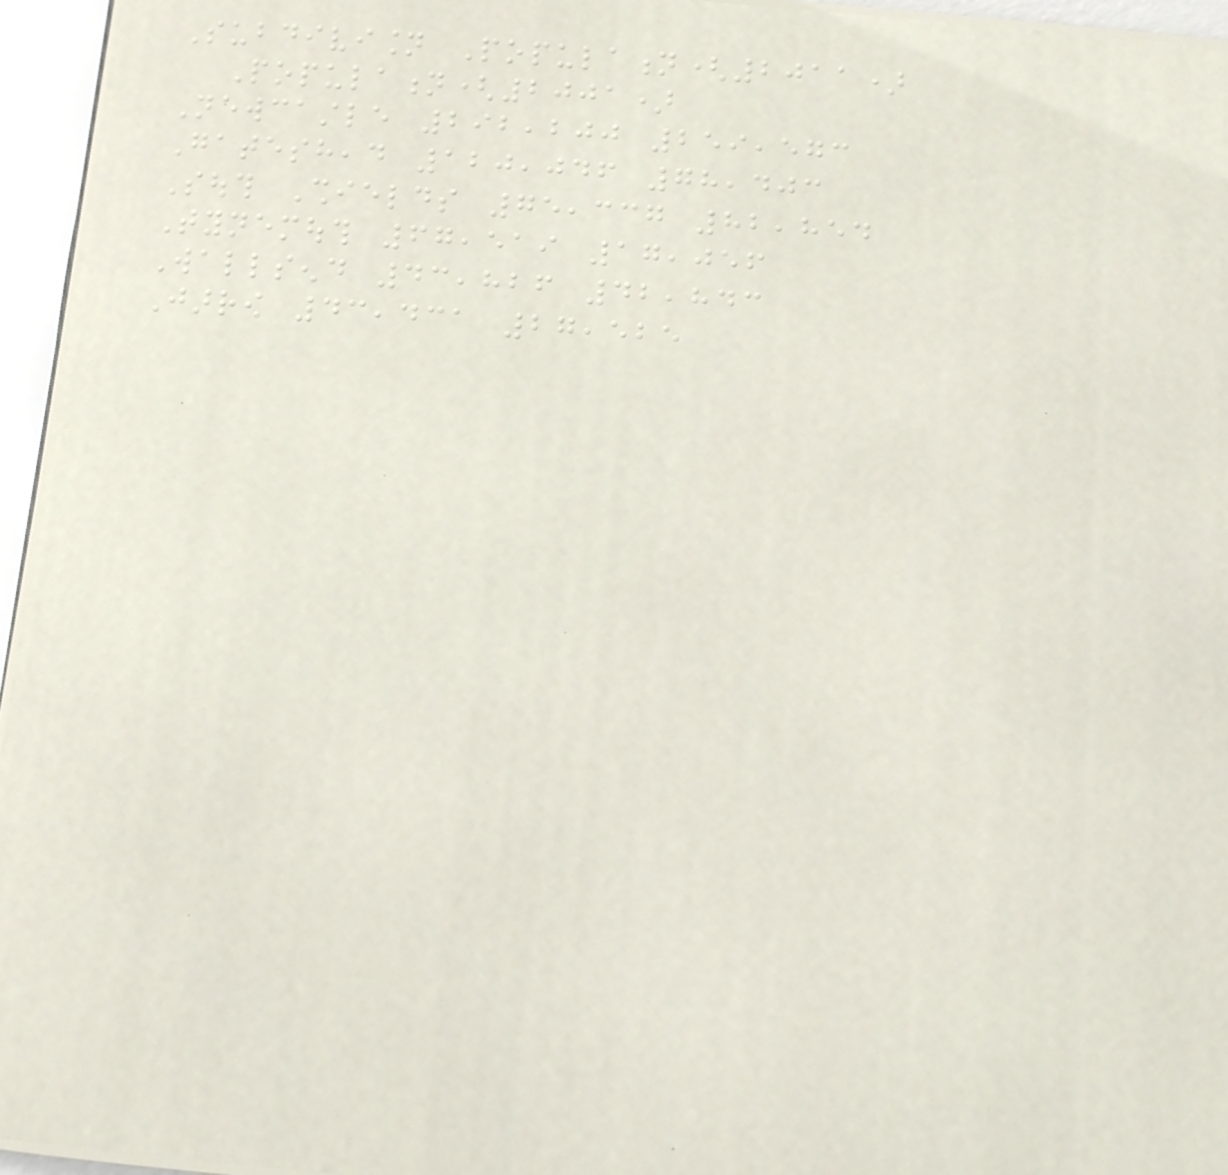Subdivision Population(2011)
Population(2001)
Newcastle 292,200 259,573
Gateshead 120,046 78,403
South Shields 75,337 82,854
Tynemouth 67,519 17,056
Wallsend 43,826 42,843
Jarrow 43,431 27,525
